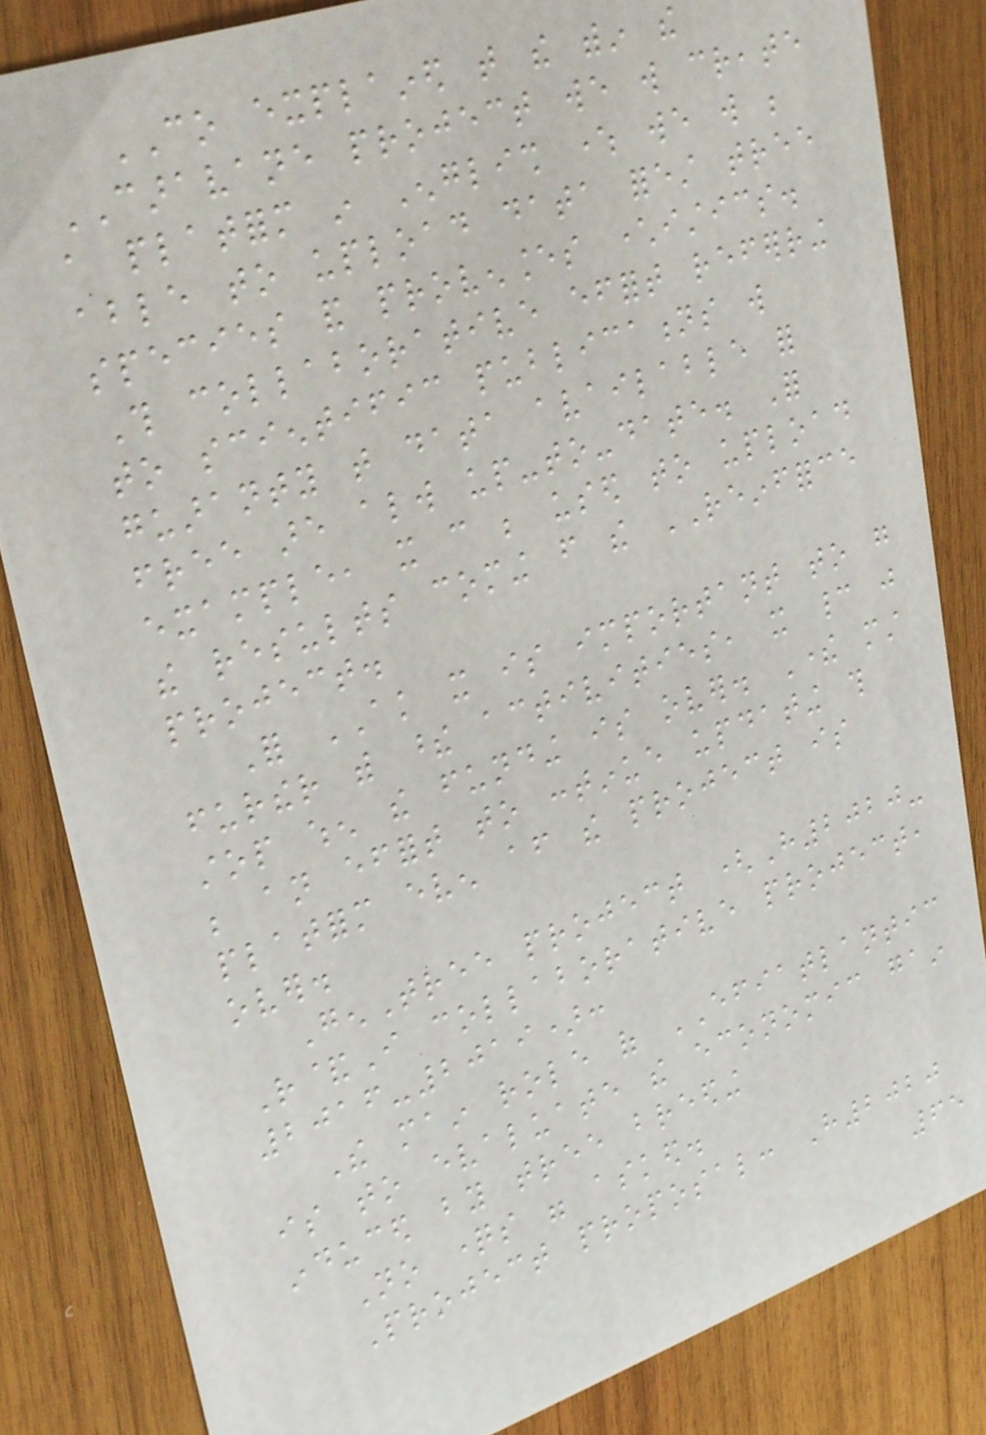CO explained that the within the
CARAVANE project we will create
a platform in English where we will be
able to upload data forest tree
species and provenances characteristics.
This collaborative effort referring
to scientific publications will
guaranty that data available for
free are always up-to-date. For
example, it can be used to upload
the results coming from the REINFFORCE
project.
For AK it is important to go
further with these activities, it cannot just
stop when the funding is over. There must
be an effort to continue updating this
platform even after the project is
over.
GenTree project (H2020-
R&I collaborative project,
2016-2019):
The main role of EFIATLANTIC
is to evaluate the economic gain
induced by tree breeding
No questions were asked.
Project proposal: H2020
65
